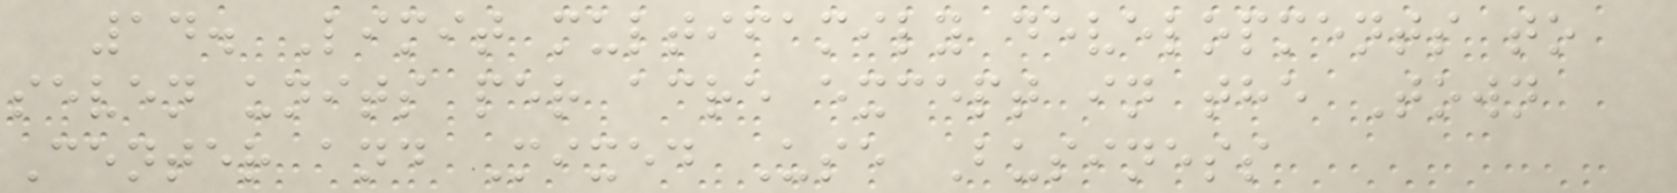14. Limit multifamily developments to
seven units per acre except in the Town
Center and Mixed Use Business
